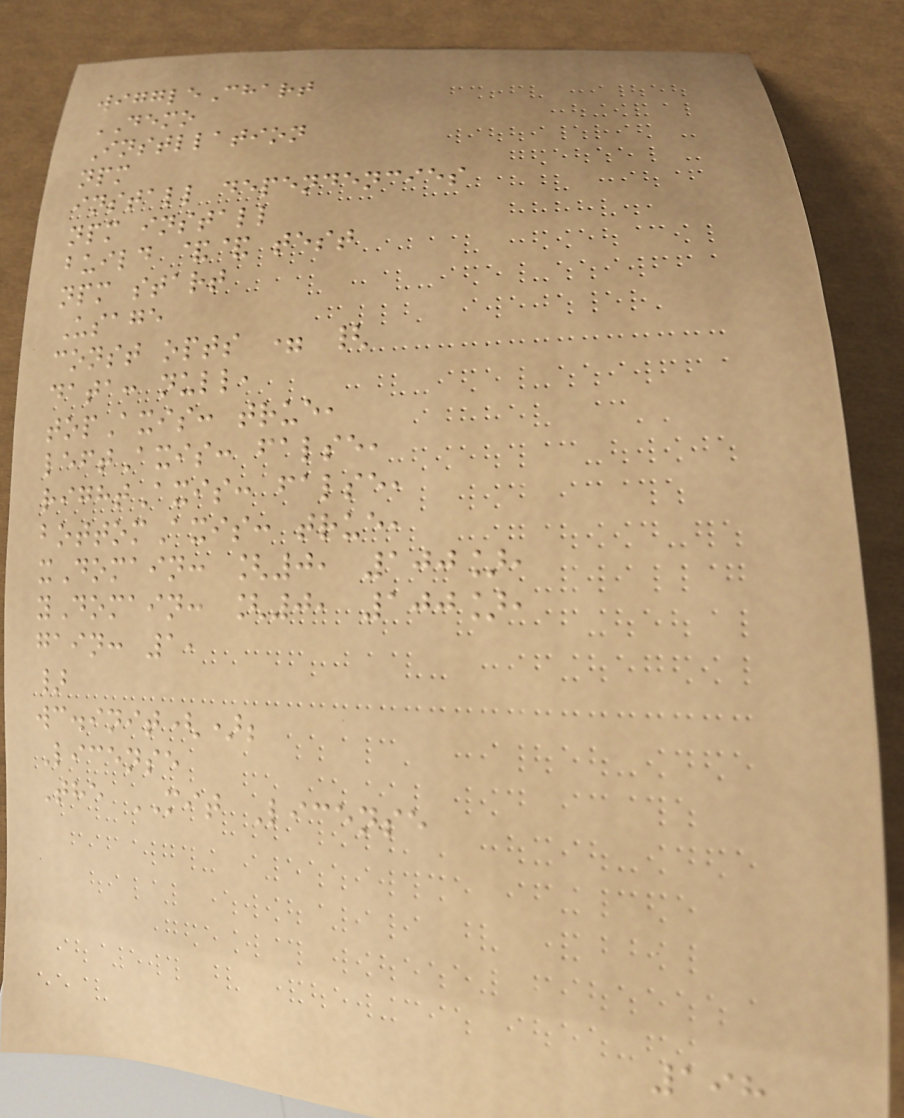wiggleChart
DEMO
Instllation
npm
install dependencies
npm install
build && test
npm start
Usage
const opts = {
data: null,
topAxis: true,
leftAxis: false,
rightAxis: false,
bottomAxis: true,
xDomain: [0, 100],
yDomain: [0, 100],
gain: 1,
}
wc.init();
License
The MIT License
198
